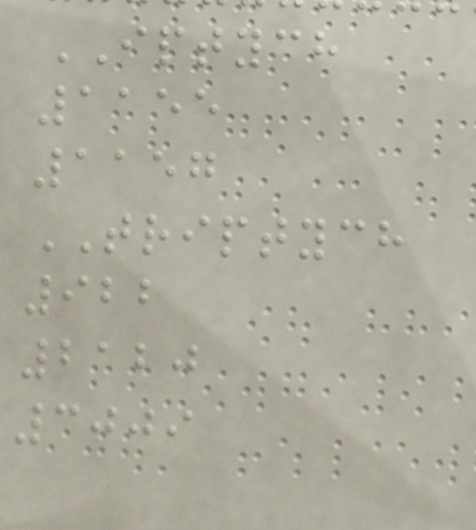IPTYCH
1155
1157
TRIPTYCH
922
2120
3009
